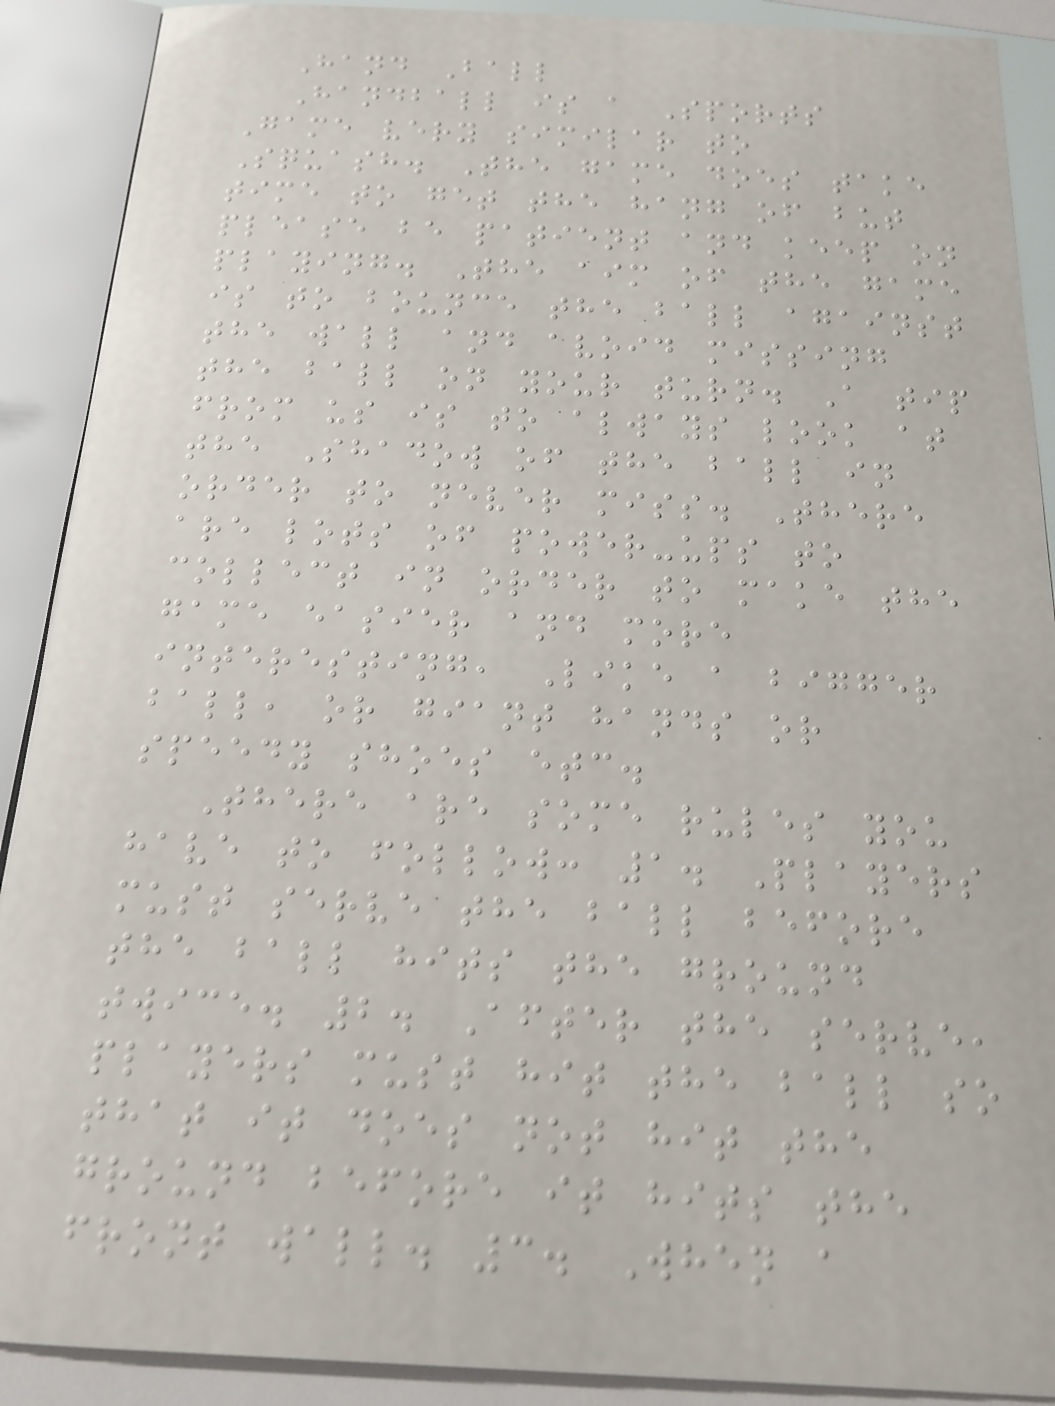Hand Ball
Handball is a Sports
Game very similar to
Squash. The game does take
time to get the hang of but
please be patient and keep on
playing. The aim of the game
is to bounce the ball against
the wall and avoid missing
the ball on your turn. A tip
from us is to always look at
the Shadow of the ball in
order to never miss. There
are lots of power-ups to
collect in order to make the
game easier and more
interesting, Like a bigger
ball, or giant hands or
speedy shoes etc.
There are some rules you
have to follow: 1. Players
must serve the ball before
the ball hits the ground
twice. 2. After the serve,
players must hit the ball so
that it does not hit the
ground before it hits the
front wall. 3. When a
